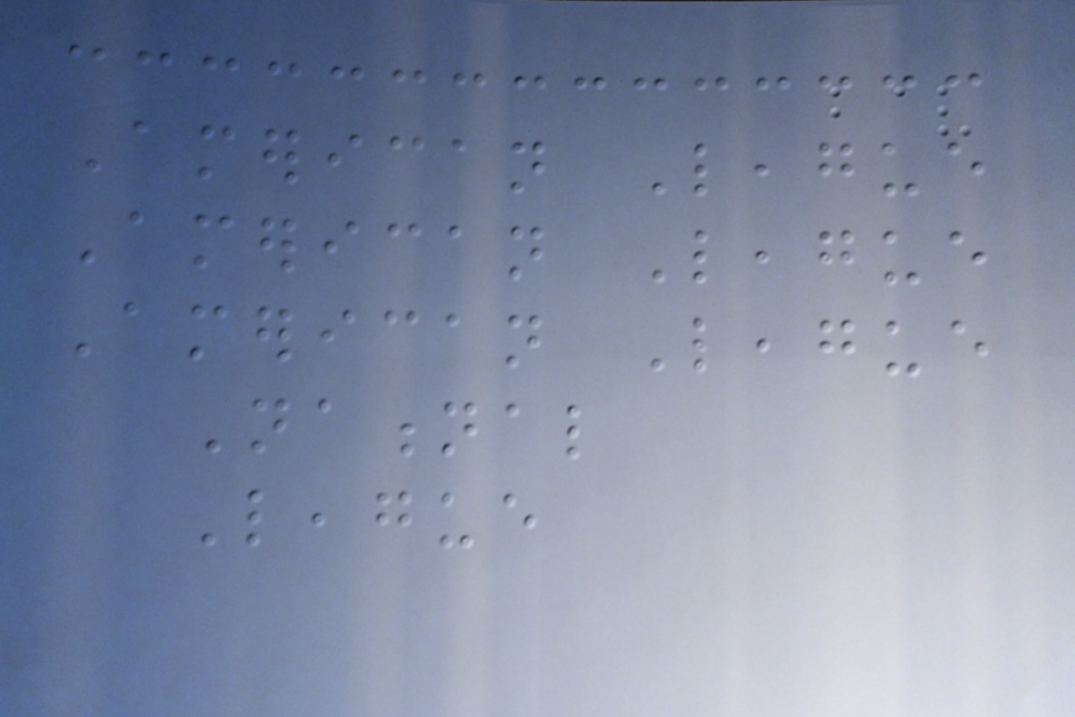American League
American League
American League
National
League
